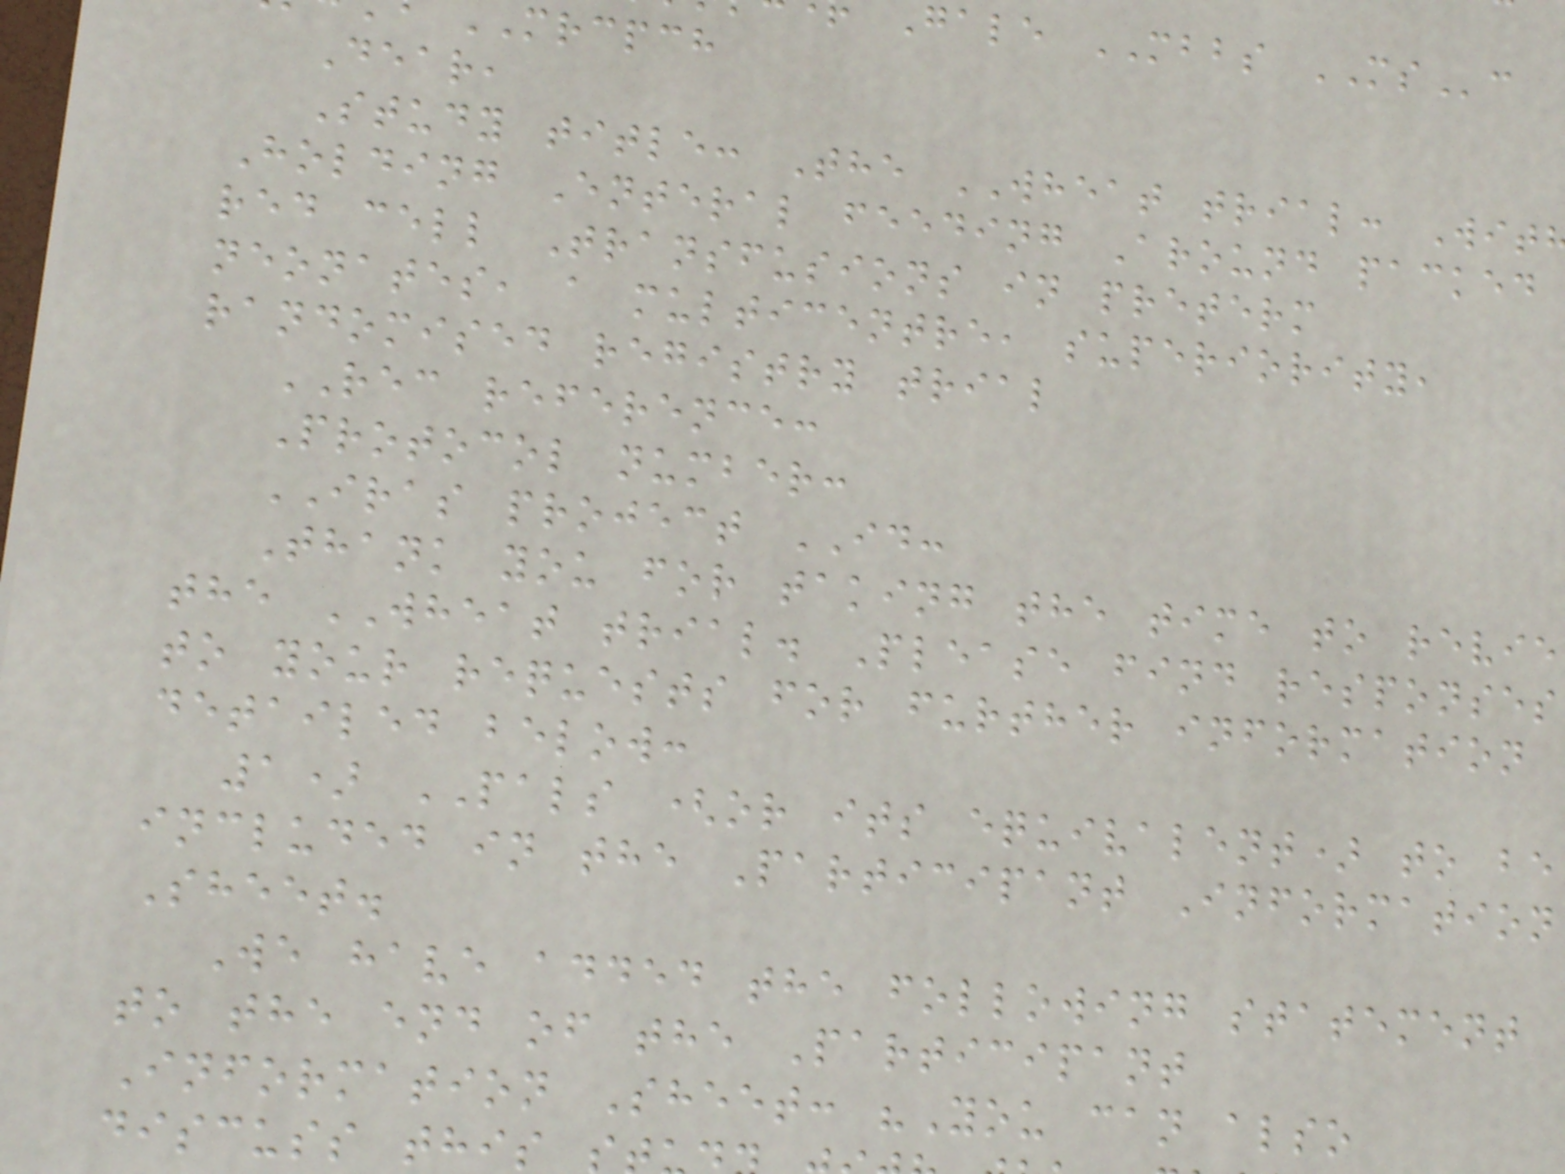Gale MBBS MSc
mrcpch
Dear,
Study title: The WHEAT trial: Wit
Holding Enteral feeding Around packed
red cell Transfusions in preterm
neonates, a multicentre, superiority,
randomised registry trial
REC reference:
Protocol number:
IRAS project ID:
Thank you for taking the time to revie
the WHEAT trial. Please find responses
to your requests for further information
detailed below:
1) PALS (or its equivalent) to be
included in the Participant Information
Sheet.
We have added the following statement
to the end of the Participant
Information Sheet: "You can also
discuss this
